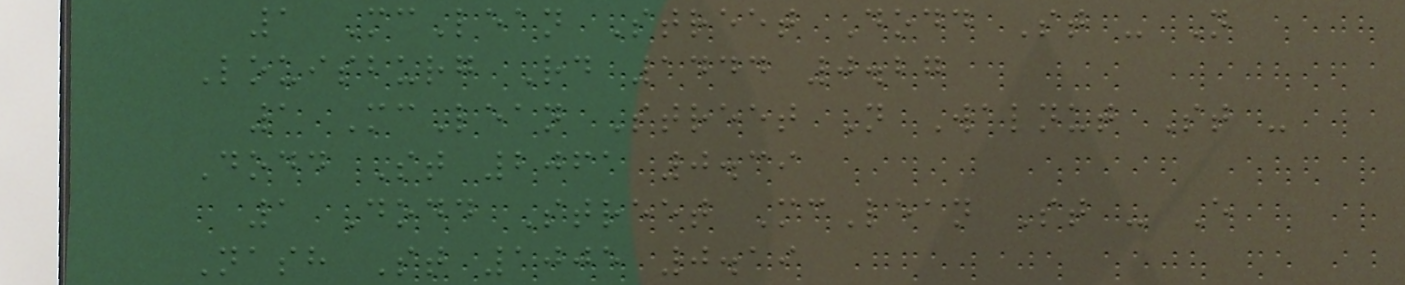1 McLean Street Dodd St - N
Louisburg Rd 1444 0.27
1 McLean Street N Walnut St -
Dodd St 2061 0.39
1 Dodd Street McLean St - E
Nash St 1005 0.19
